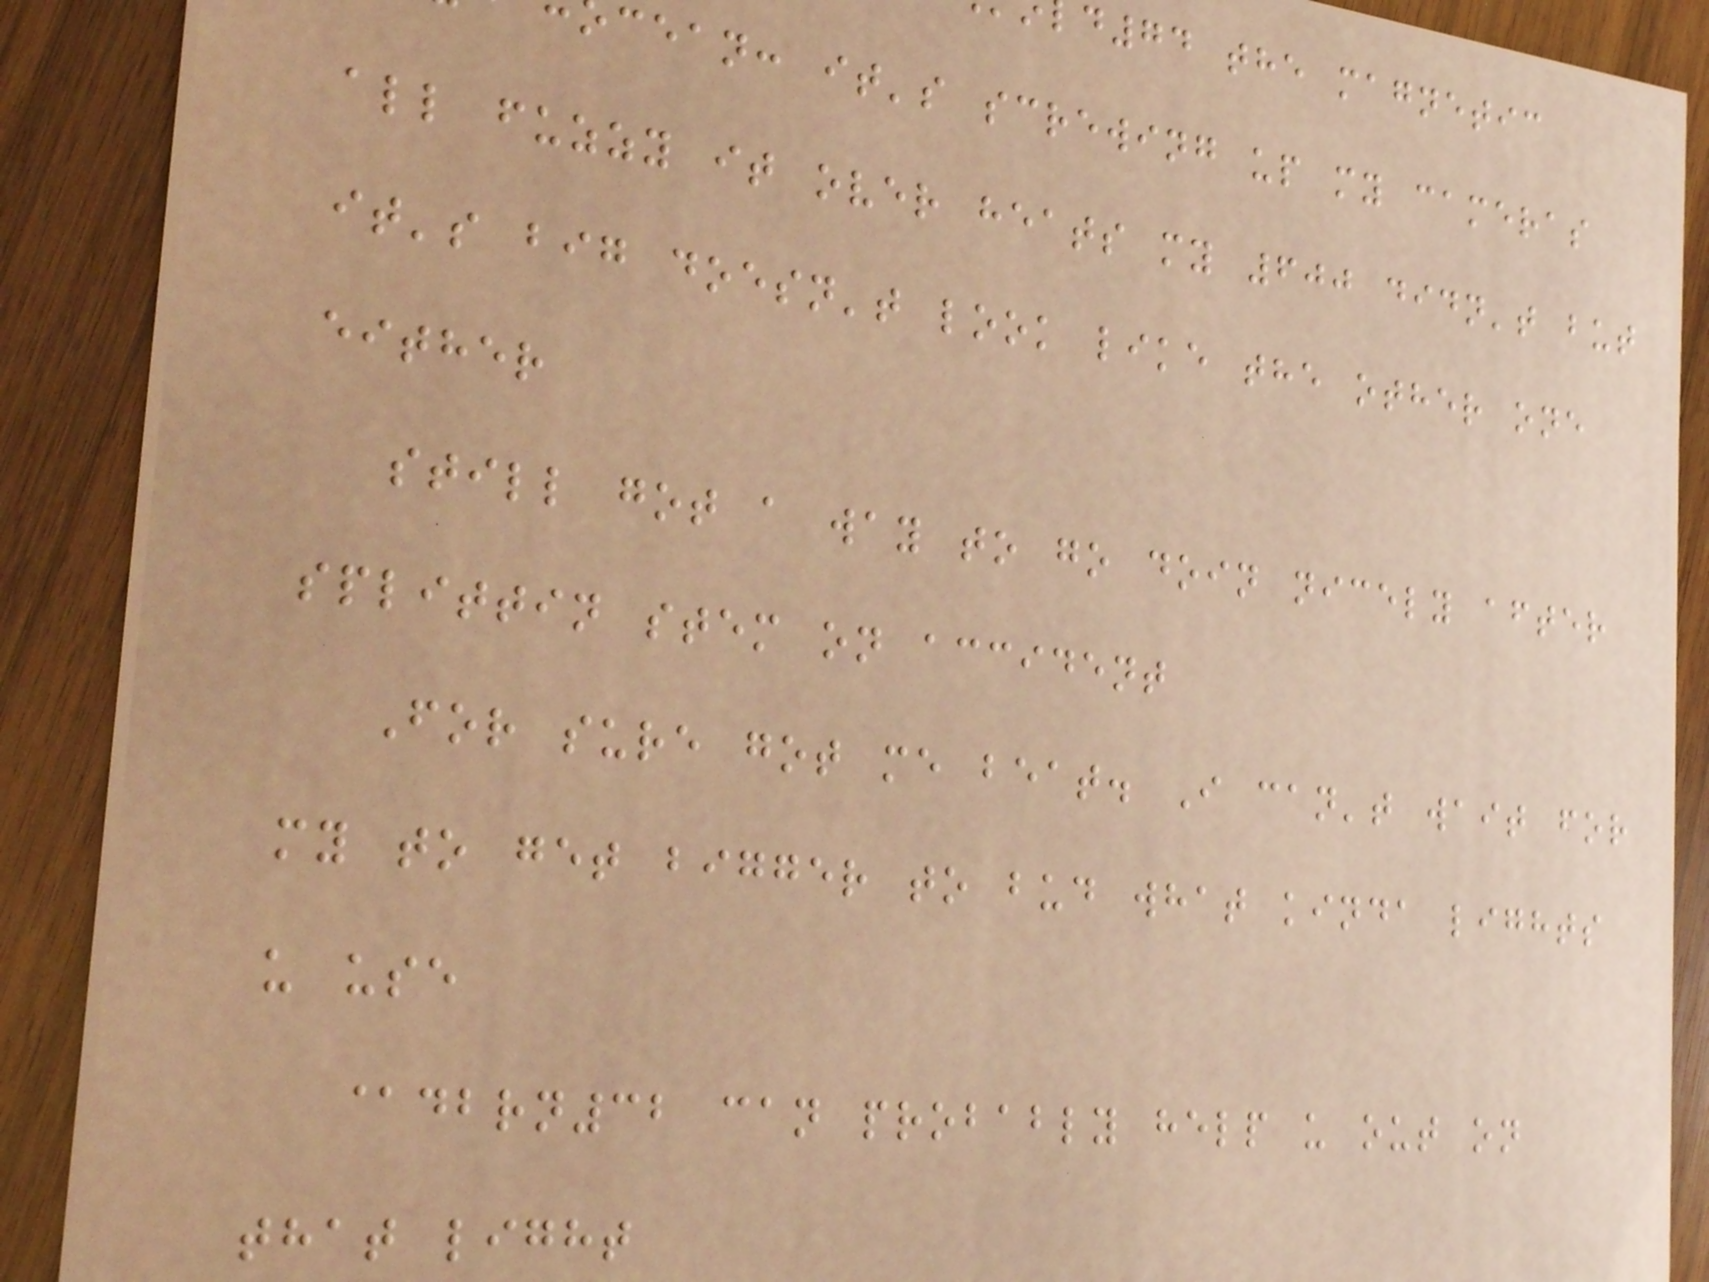d74 the magnetic
cean: it's screwing up my cameras
all fuzzy it over heats my 600 didn't but
it's big doesn't look like the other one
either
still got a way to go doin nicely after
splittin stem on accident
For sure got me beat. I can't wait for
my to get bigger to bud what kinda lights
u use
@dbrn32 can probably help u out on
that light
